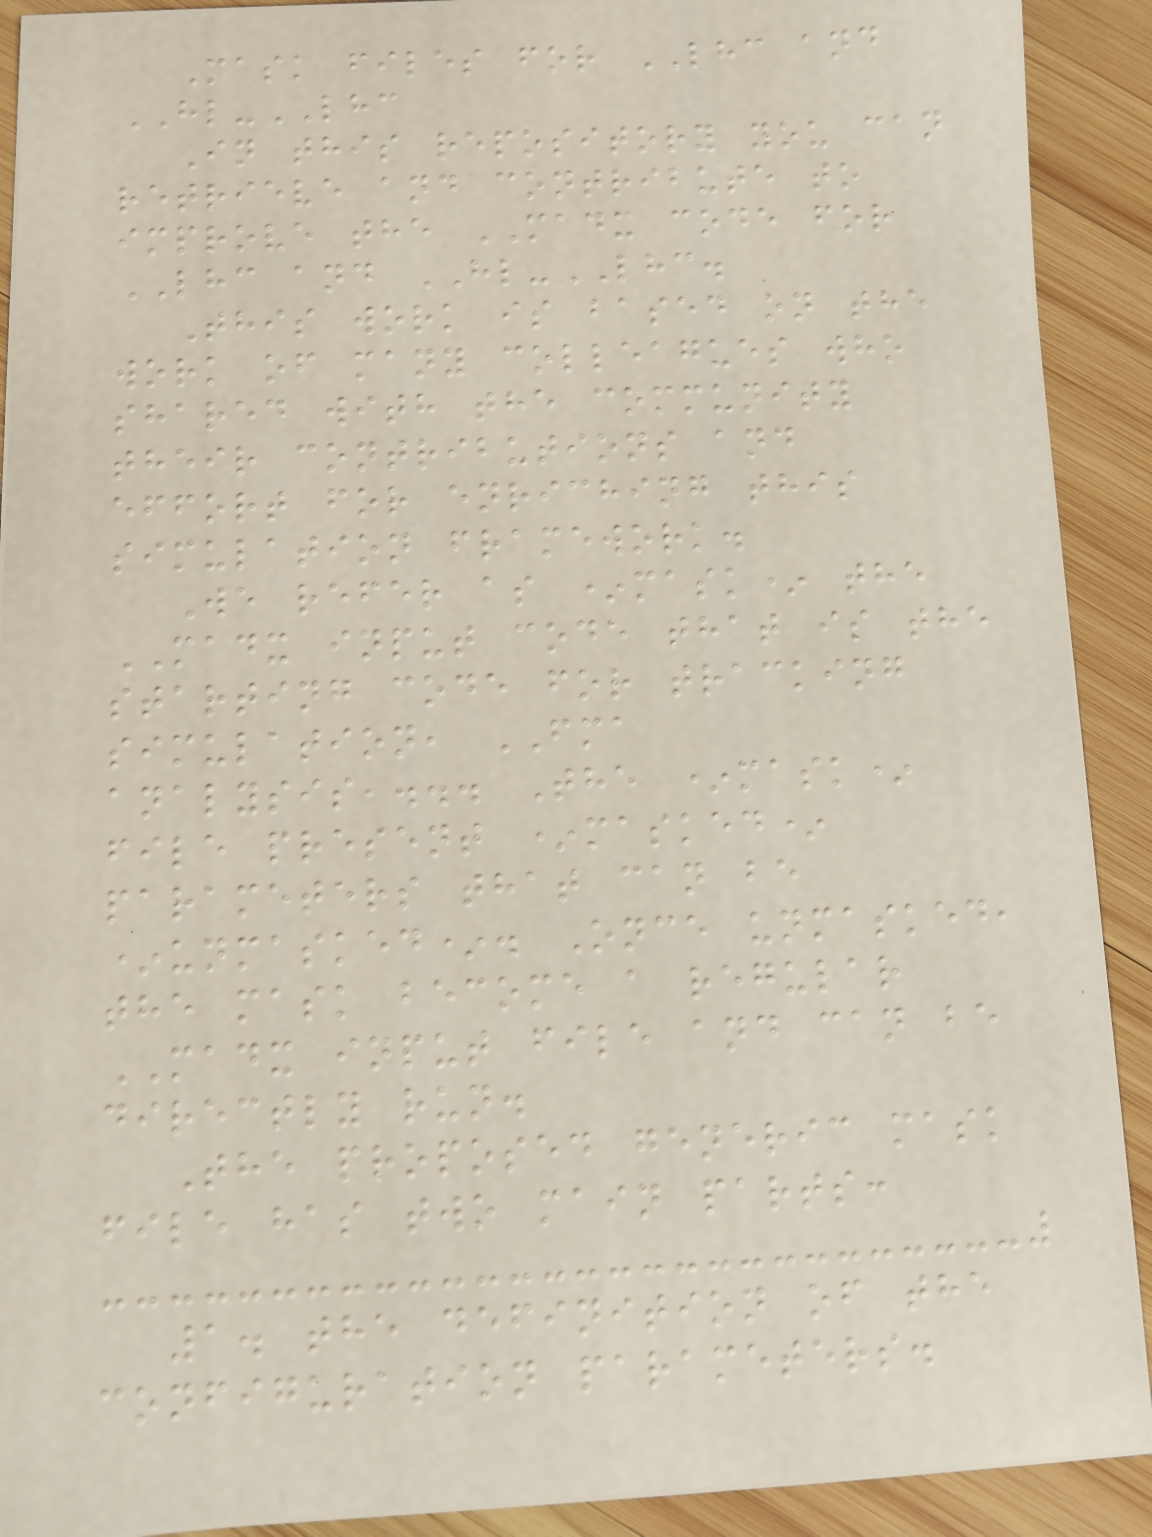Mask files for LHC and
HL-LHC
In this repository you can
retrieve and contribute to
improve the MADX code for
LHC and HL-LHC.
This work is based on the
work of many colleagues who
shared with the community
their contributions and
effort for enriching this
simulation framework.
We refer as *mask* the
MADX input code that is the
starting code for tracking
simulation, FMA
analysis,... The *mask*
file present *masked*
parameters that can be
*unmasked*. Once unmasked,
the mask become a regular
MADX input file and can be
directly run.
The proposed generic mask
file has two main parts:
1. the definition of the
configuration parameters.
